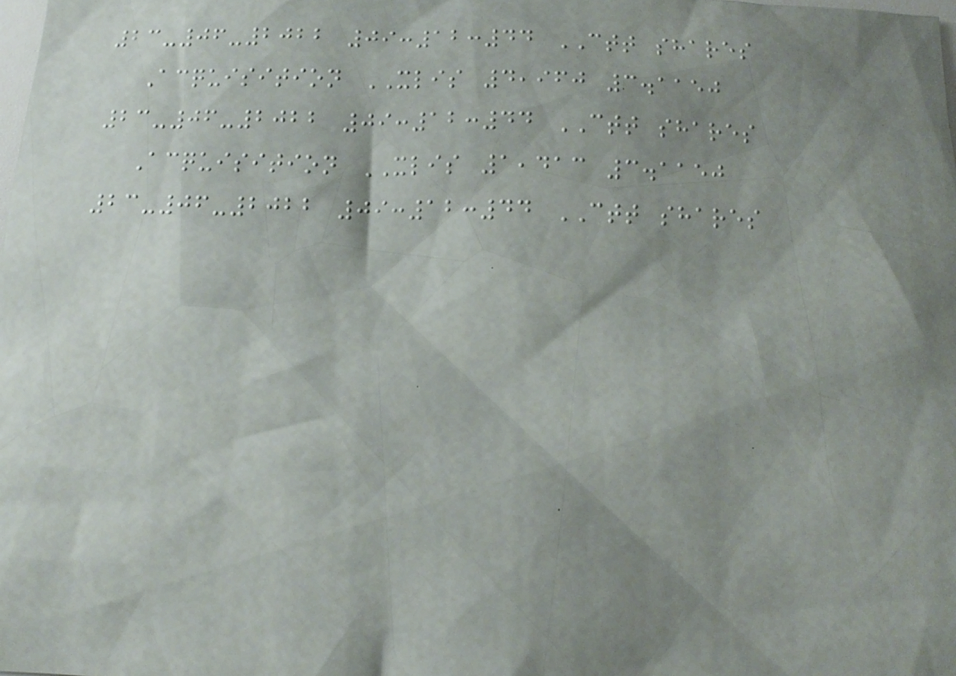23-06-2022 09:12:44 CTT shares
Acquisition XLIS 4,960 3.1150
23-06-2022 09:12:44 CTT shares
Acquisition XLIS 1,413 3.1150
23-06-2022 09:12:44 CTT shares
